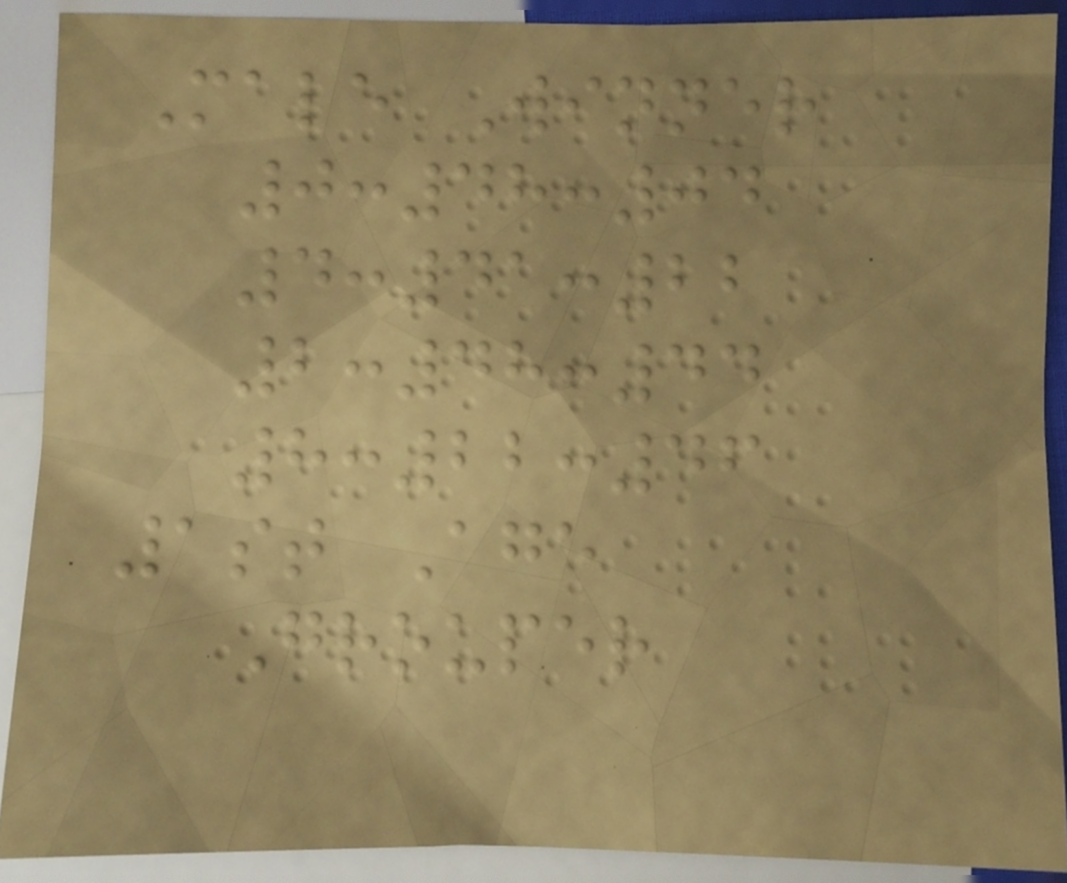Male Winner
0:48:04
4:41:22
2:48:44
8:22:46
1st Age
Grouper
